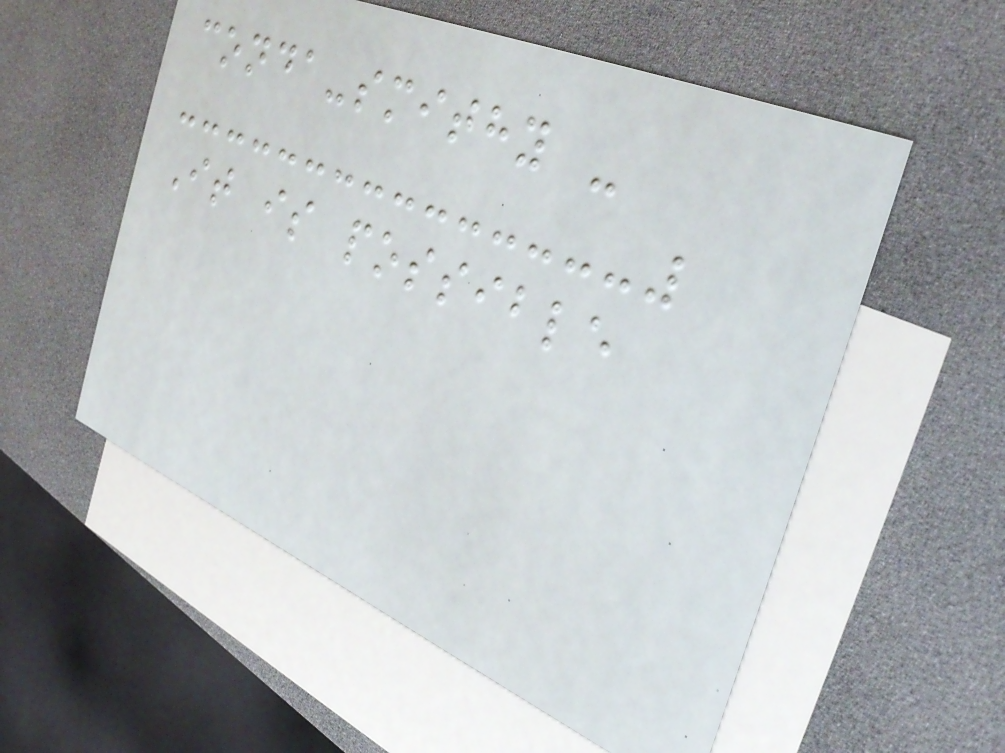conda-smithy -
It is possible
